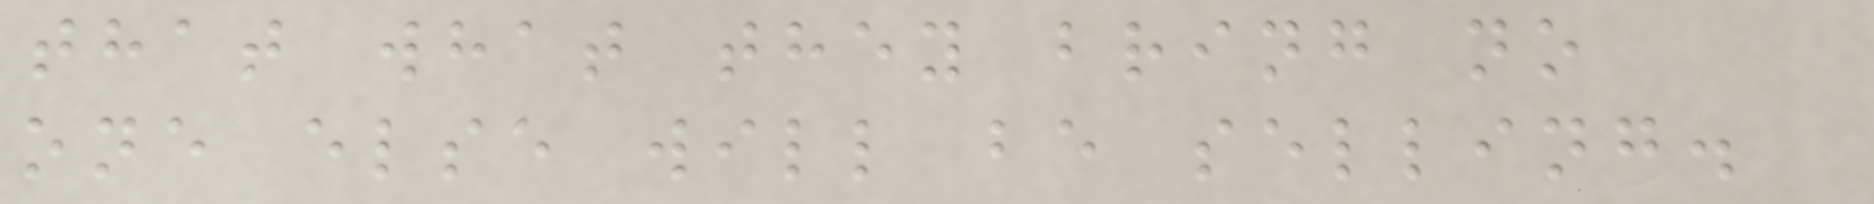that what they bring no
one else will be selling.
